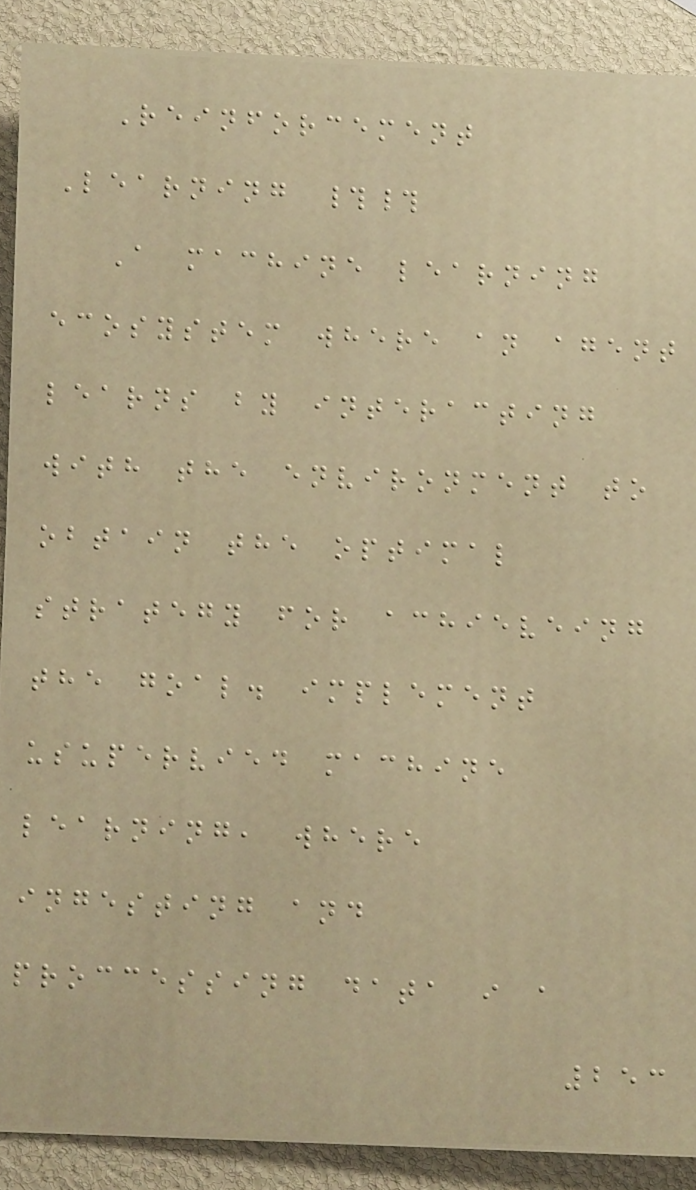Reinforcement
Learning ##
A machine learning
ecosystem where an agent
learns by interacting
with the environment to
obtain the optimal
strategy for achieveing
the goal. implement
usupervied machine
learning, where
ingesting and
proccessing data i a
253
